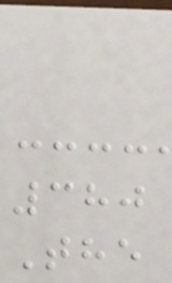380
The
